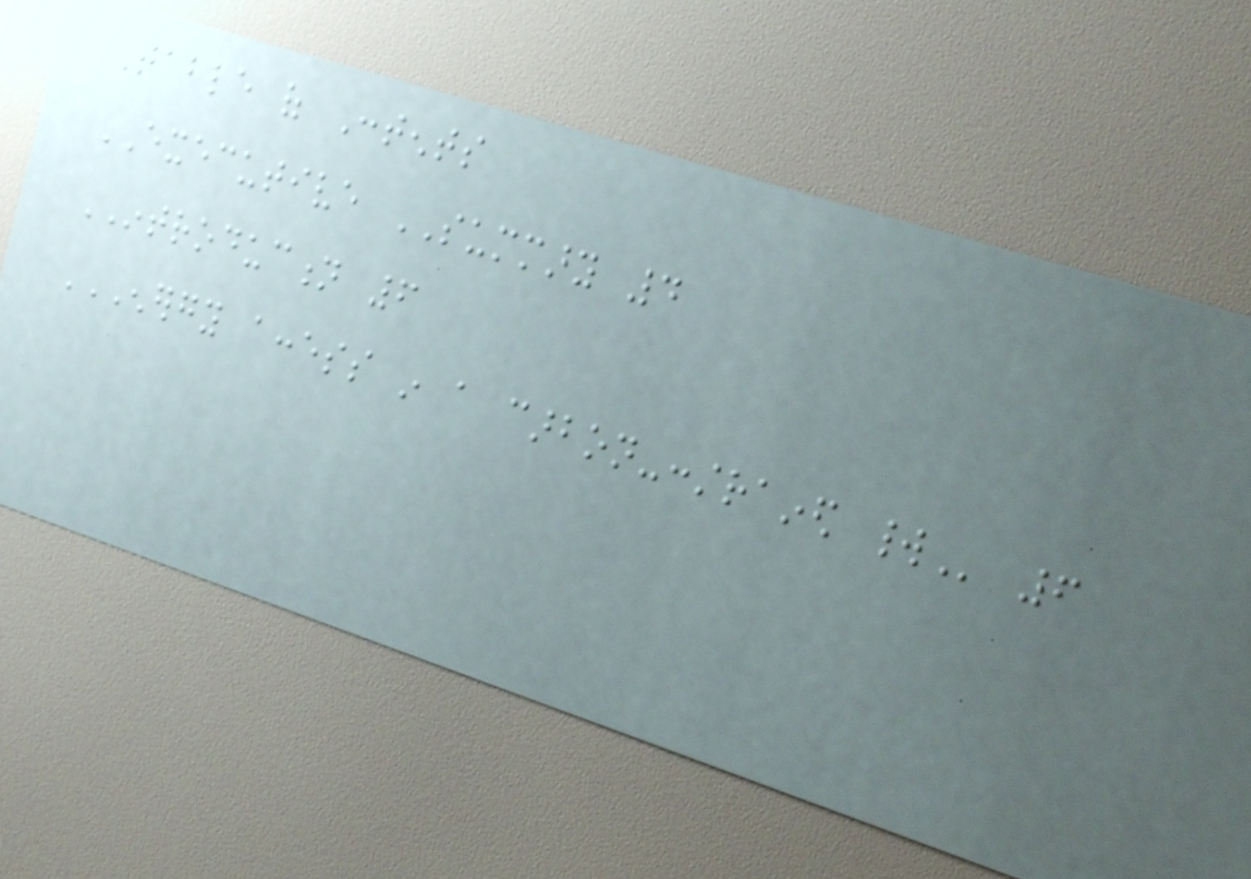Table of Contents
EXECUTIVE SUMMARY 4
INTRODUCTION 6
ENERGY ACCESS IN A CARBON-CONSTRAINED WORLD 6
